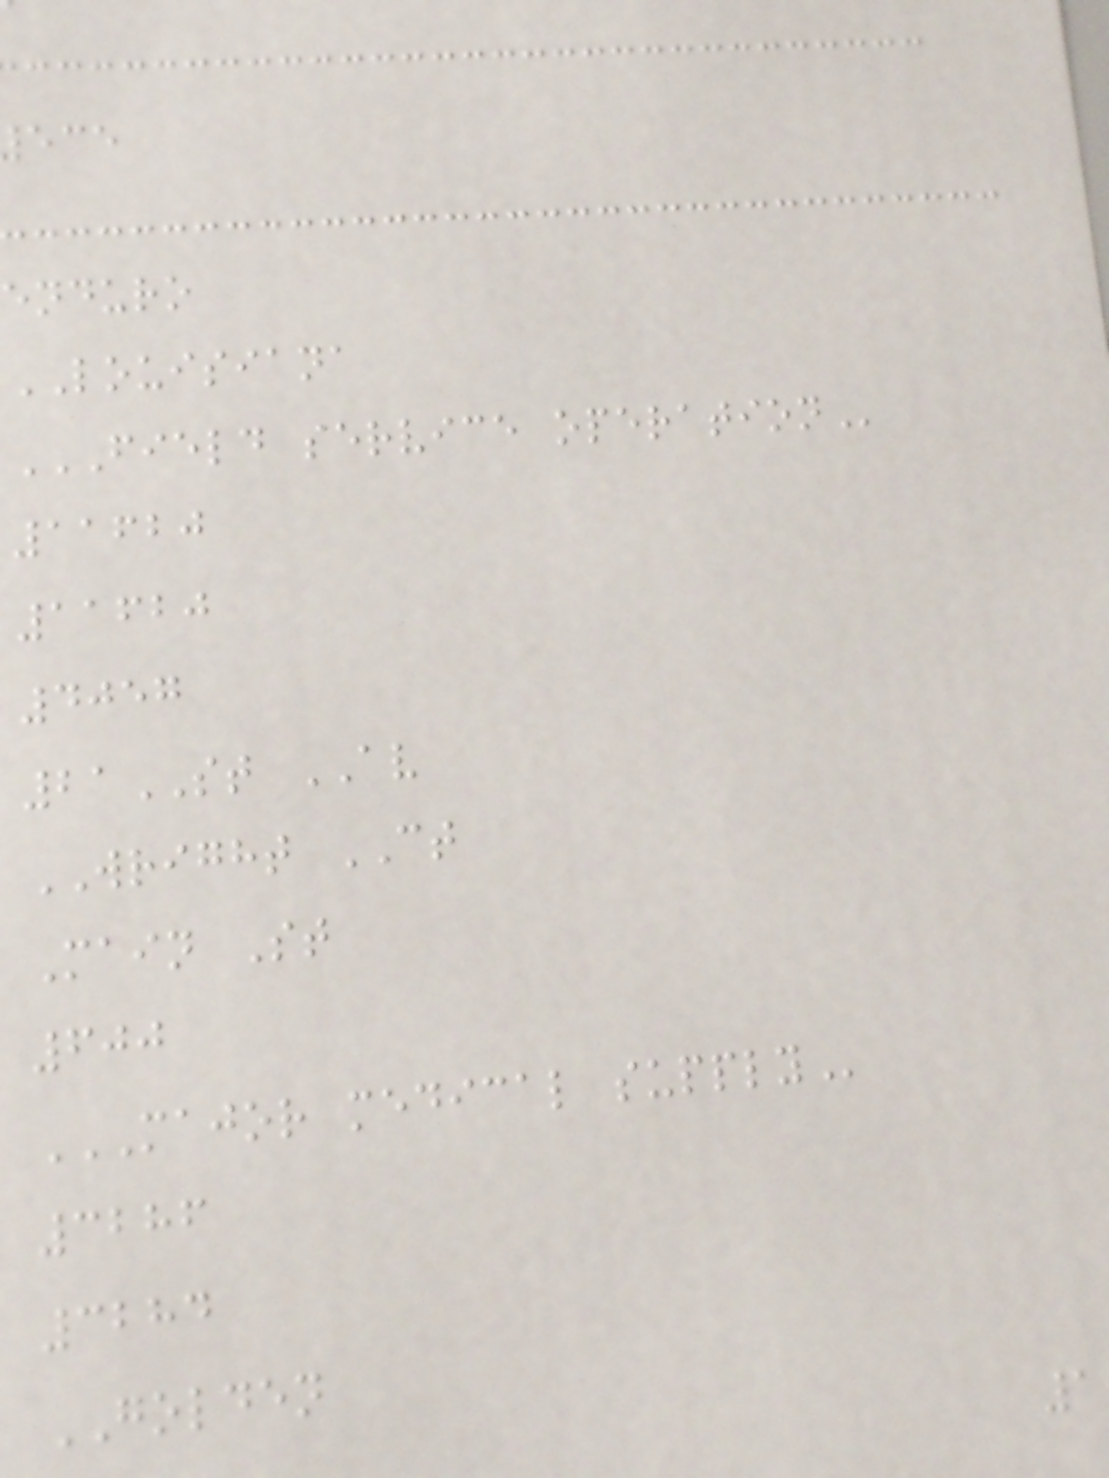enduro
LOUISIANA
FIELD SERVICE OPERATION
11620
11620
4057
21ST AV
WRIGHT CT
Main St
600
MAJOR MEDICAL SUPPLY
3286
3284
GOLDEN
